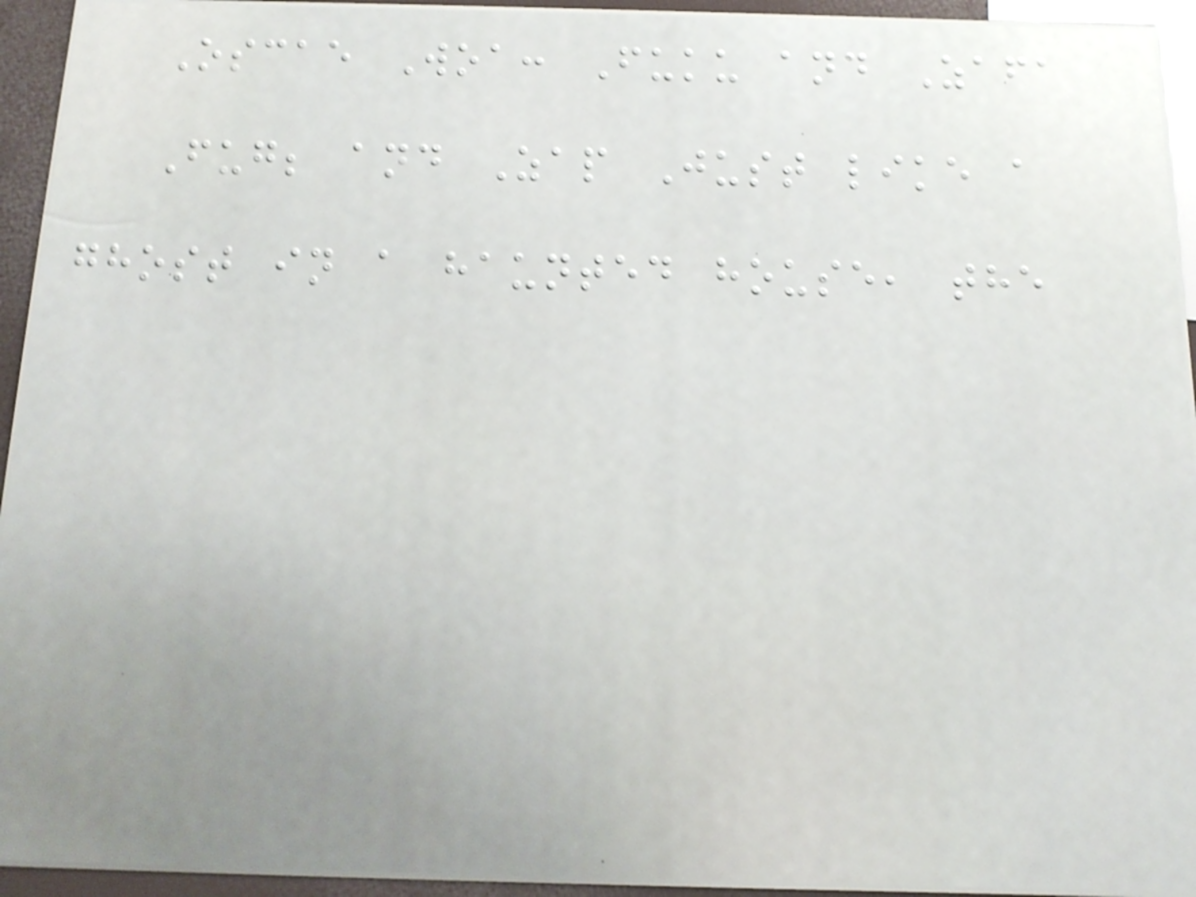Oscae Woa: Fuku and Zafa
Fug; and Zap Just like a
ghost in a haunted house, the
